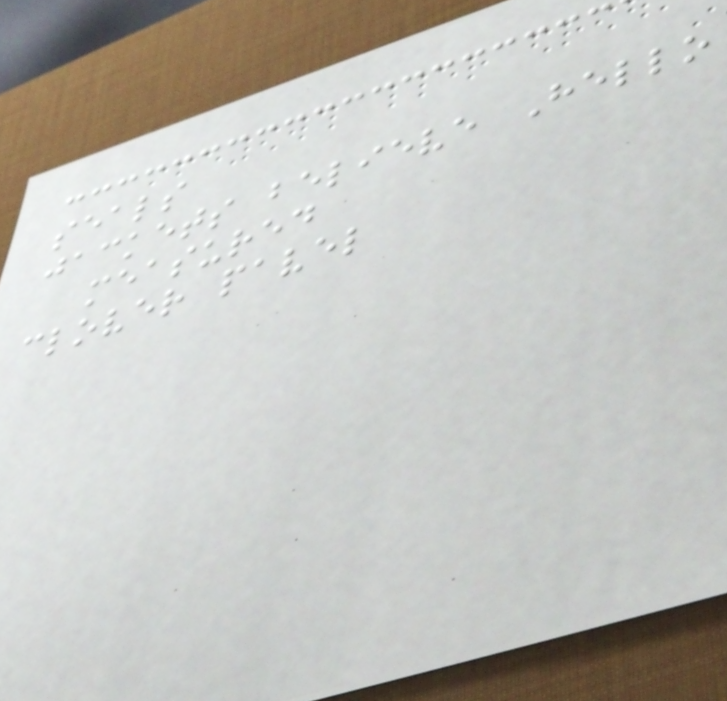seals
jackets believe Hello
measured
clover pavel
